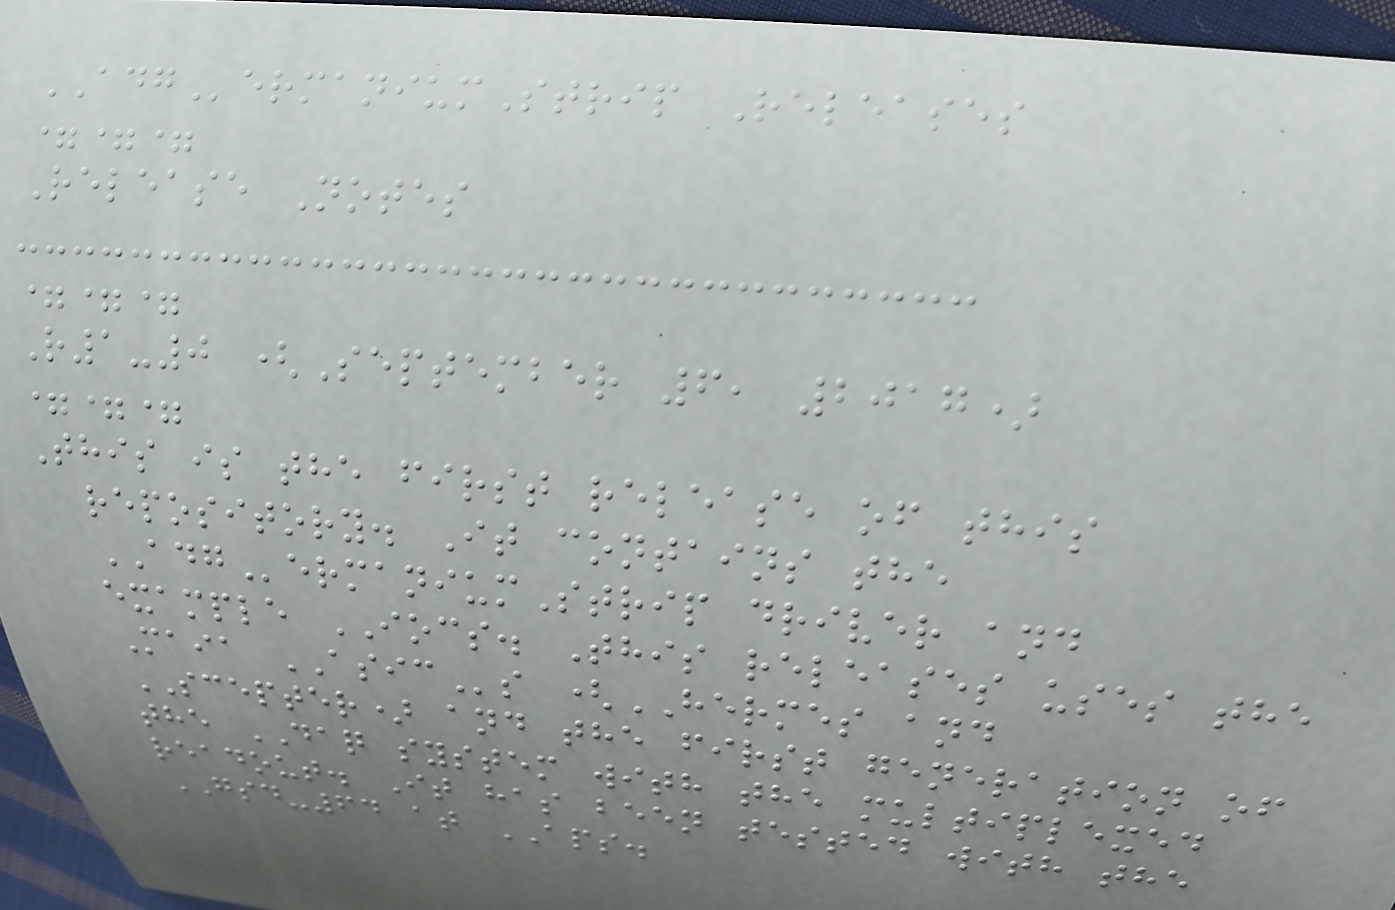ADGermaniumStrip Releases
===
Release Notes
===
R1-0 (September 6, 2017)
===
This is the first release of this
repository. It contains the
ADGermaniumStrip driver and
example IOCS. This releases uses the
Maia ASICs (HERMES and
SCEPTER) and the first generation of
the DAQ system with the multiplexed
readout. It has been tested with the
GSD-64 at APS.
